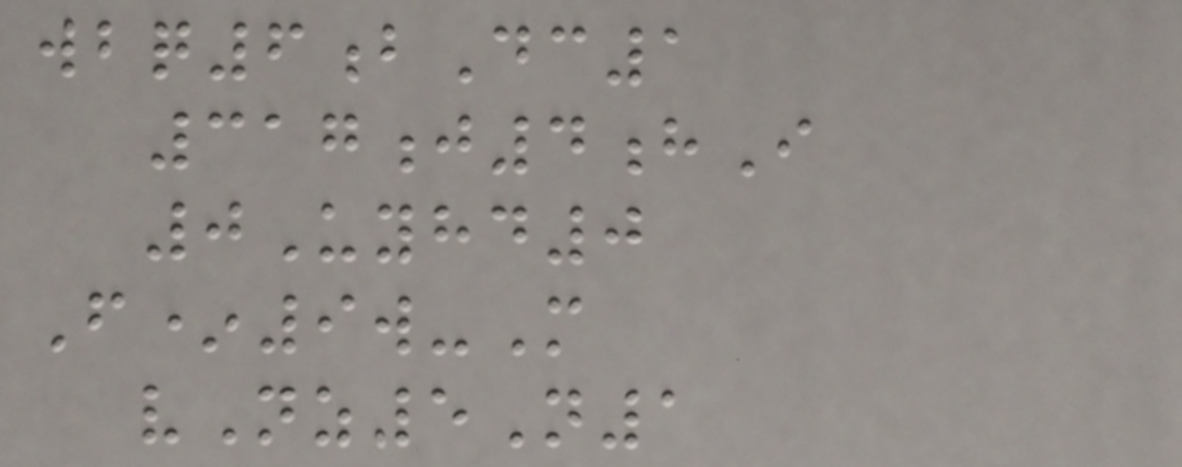wbq6bDc1
317j4hI
0Uyhd0
F*9w-M
vNz5N1
